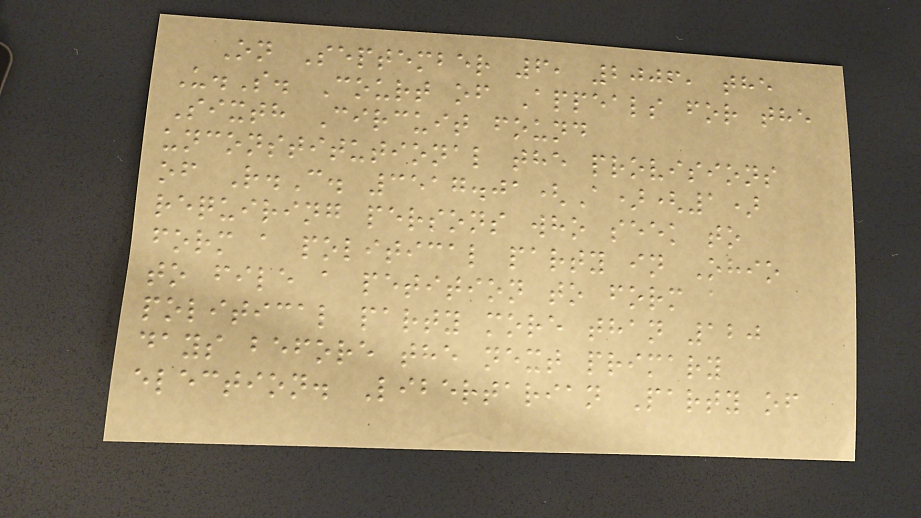On September 6, 2006, the
U.S. Court of Appeals for the
Sixth Circuit found
unconstitutional the provisions
of R.C. 3517.01(A)(1)
requiring persons who seek to
form a political party in Ohio
to file a petition to form a
political party more than 120
days before the next primary
election. Libertarian Party of
